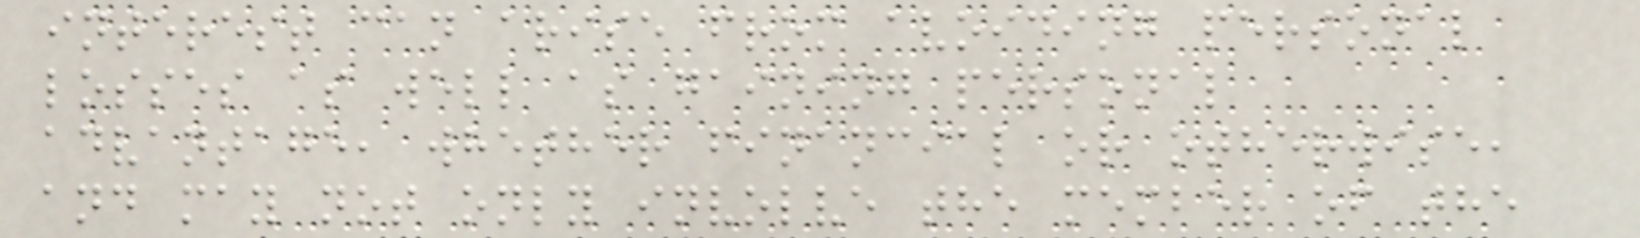interest can arise from avoiding personal
losses as well as gaining personal
advantage, whether financial or otherwise,
and may not only involve the member of the
